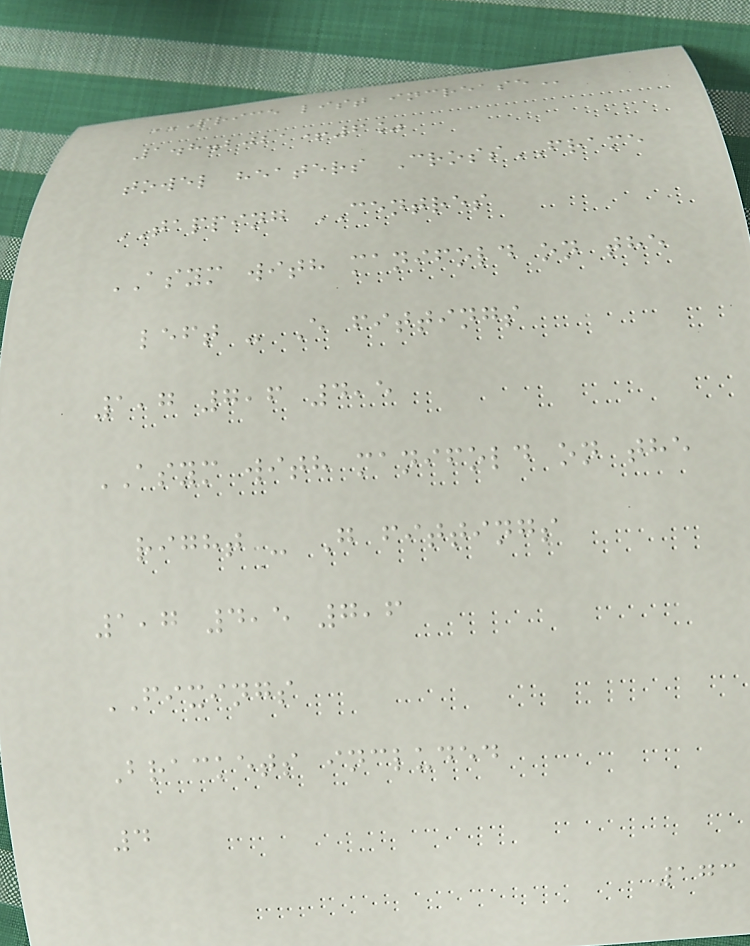PRICE LIST INCREASE
1.8.2021+6%
towel heaters CrossFRAME
TAPPING CENTRES
ASYM with manifold on the
left - E fittings
1,7 7,6 4,5
ASYM with manifold on the
right - G fittings
1,7 4,5 7,6
FIXINGS
Brackets included
4
173
